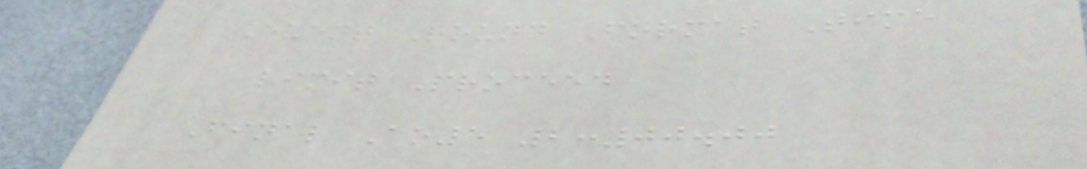Event Round Format Time
limit Proceed
Final Ao5 2:00.00
